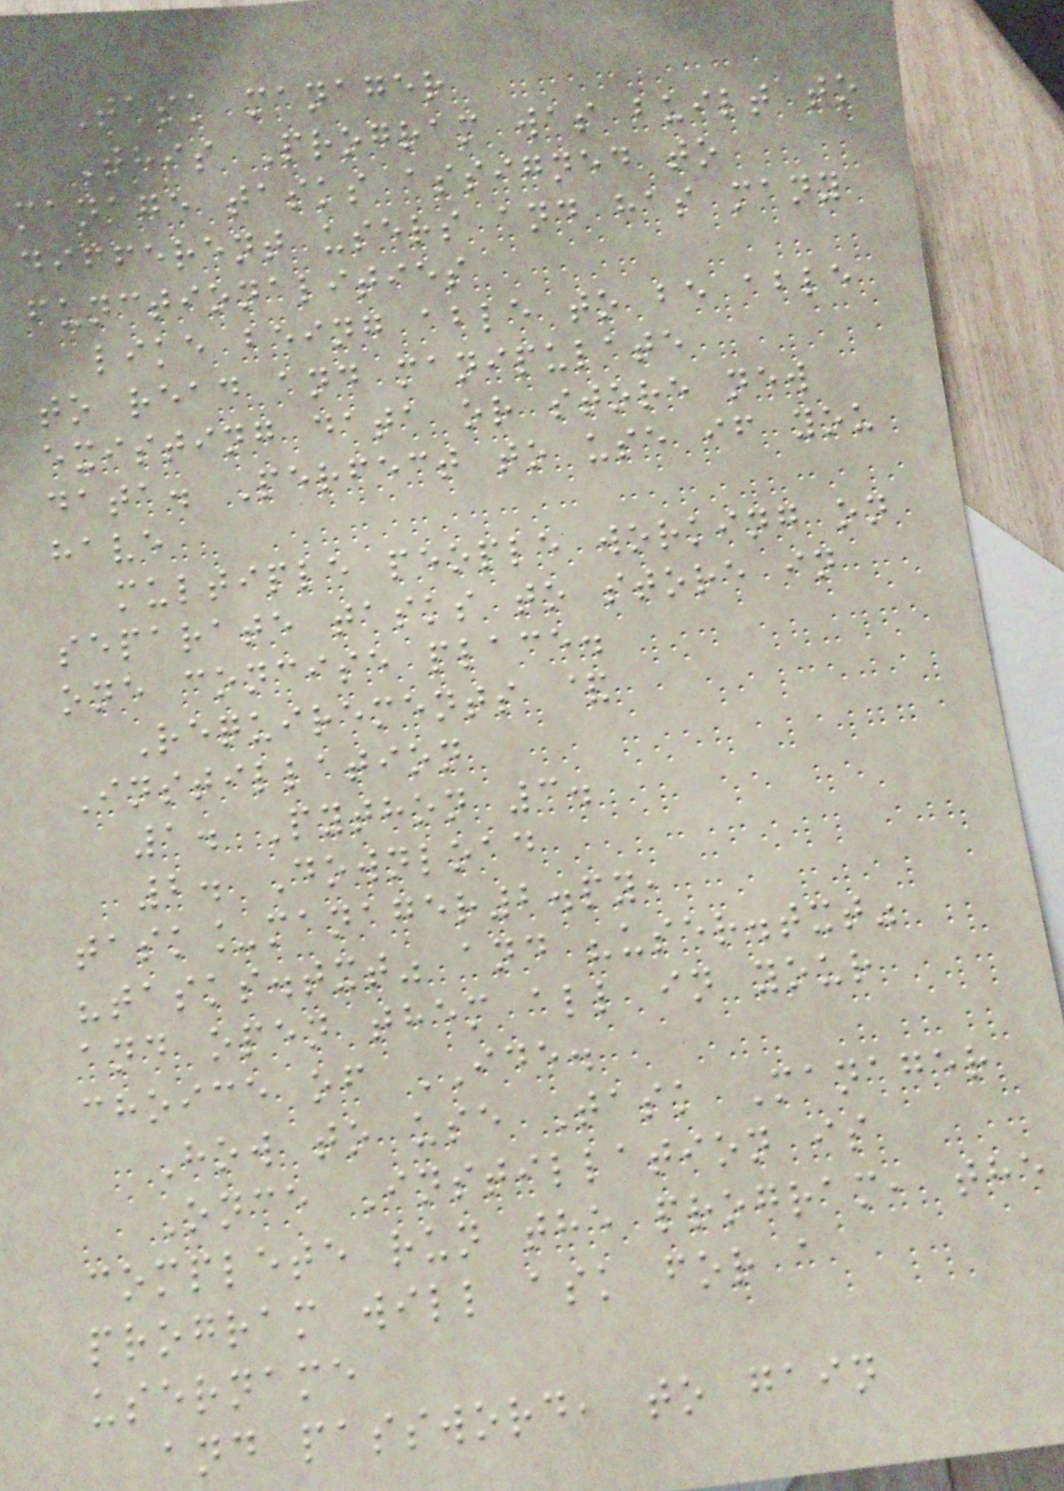Task manager
This Program was built to
manage tasks assigned to
different users and has many
functionalities
like being able to be able
to read and manipulate
existing data or store new
data. Perfect to use if you
have
multiple people working on
separate tasks to store in
one concise place.
Requirements &
Instillation
1. Python 3.
2. Download
task_manager2.py,
"tasks.txt" and "user.txt"
and open them all in your
choice of IDE.
How to use Task Manager
Once Instillation is
complete run the program, the
program will ask for a
username
and password, to gain
